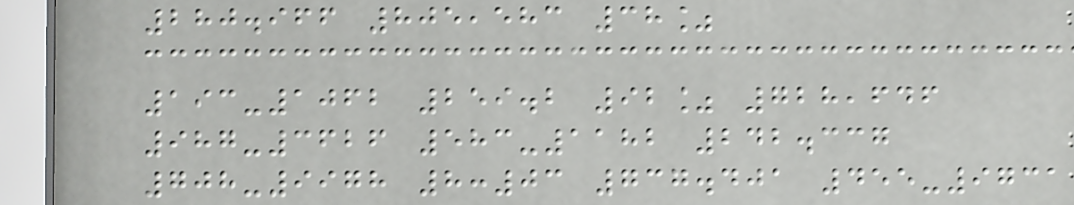280.966 805,583 38%
193-1062 259.2 92% 728,646
987-3626 583-1182 242.337
708-9978 8:03 737.401 455-9731
